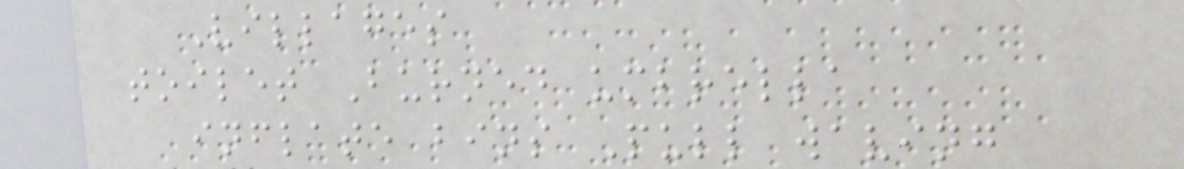Villages
toilet Burned umbrella
inflate bins Pull waving
